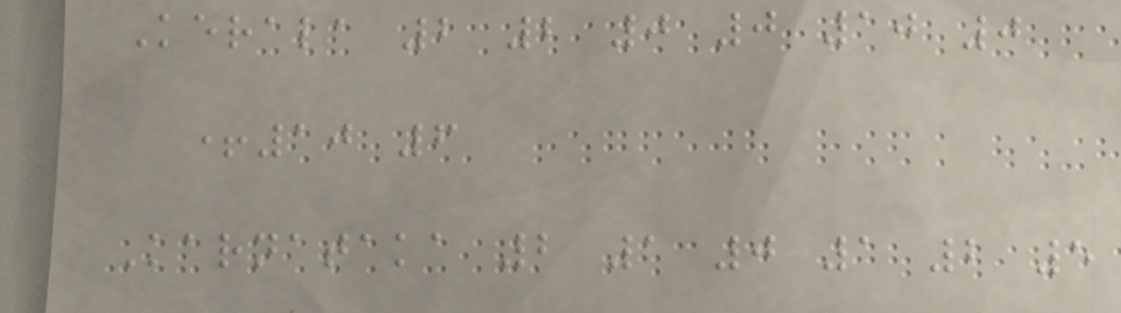Kerala 2 2 0 0 10 0
+10 6
Karnataka 2 1 0 1 2 5
